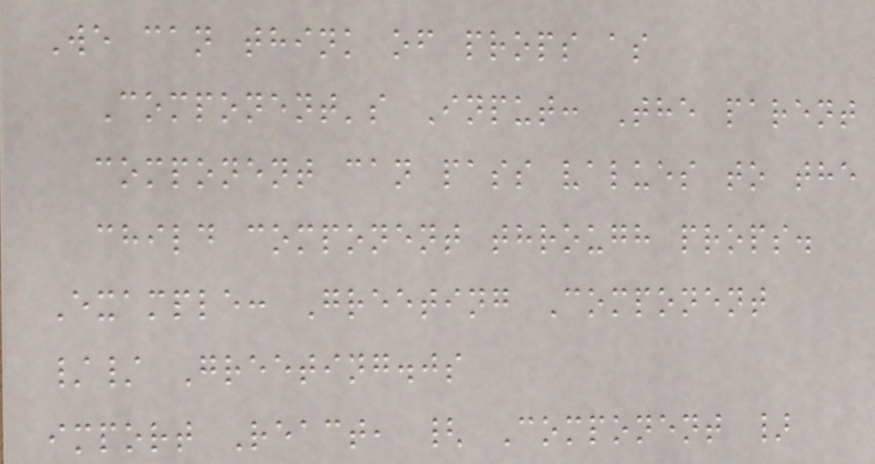We can think of props as
Component's Input: The parent
component can pass values to the
child component through props.
Example: Greeting Component
// Greeting.js
import React, { Component }
